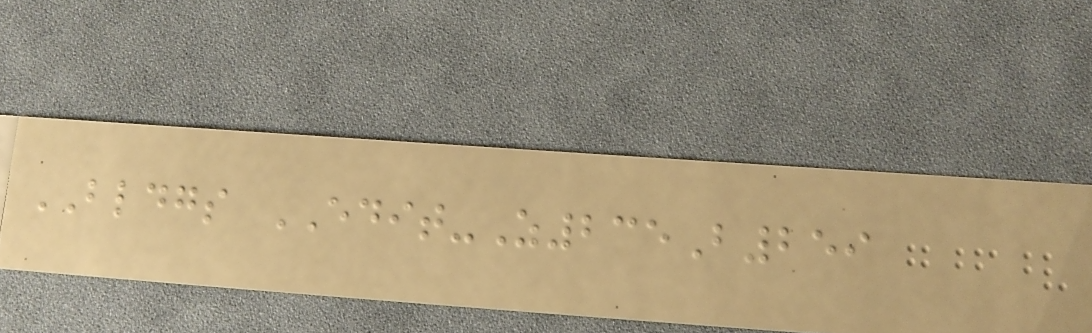BLDGS EDIT-Z235B259
